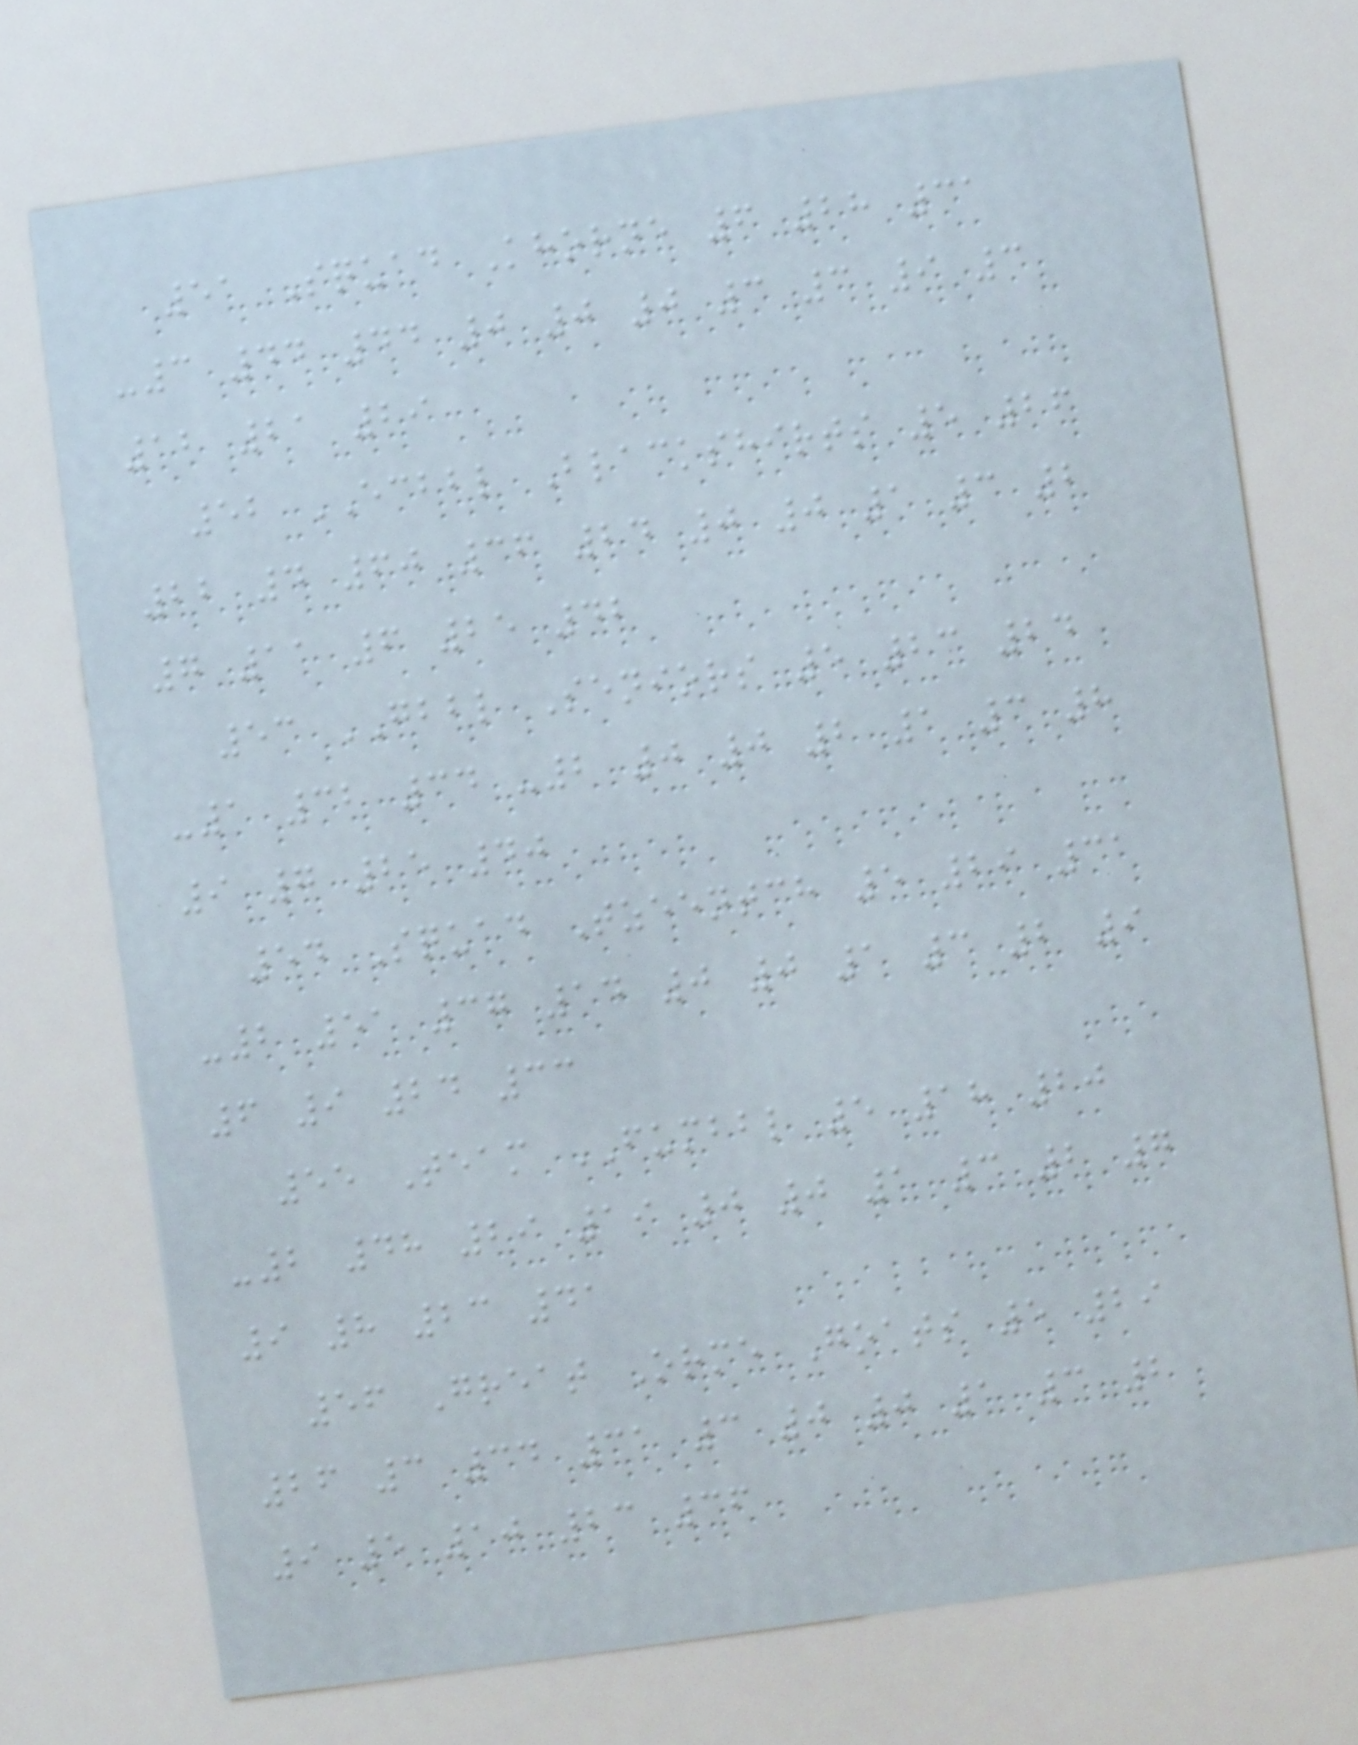51 Squad Khorne 6 28 31
-3 44 44 0 0 0 3 3 9 3
12 21 29
52 ECBBL Blackshirts 5 26
22 4 60 36 24 0 0 1 3 2
7 11 6 25 42
53 GBBL Seniors 5 23 24
-1 32 34 -2 0 0 2 1 3 8
9 7 25 40
54 Squad Tzeentch 5 29 31
-2 51 37 14 0 0 1 3 2 9
6 9 24 33
55 Team FUMBBL 5 18 20
-2 48 29 19 0 0 1 3 2 7
9 8 23 41
56 Great Orme Goats 5 29
26 3 34 31 3 0 0 1 3 2
9 5 10 23 36
